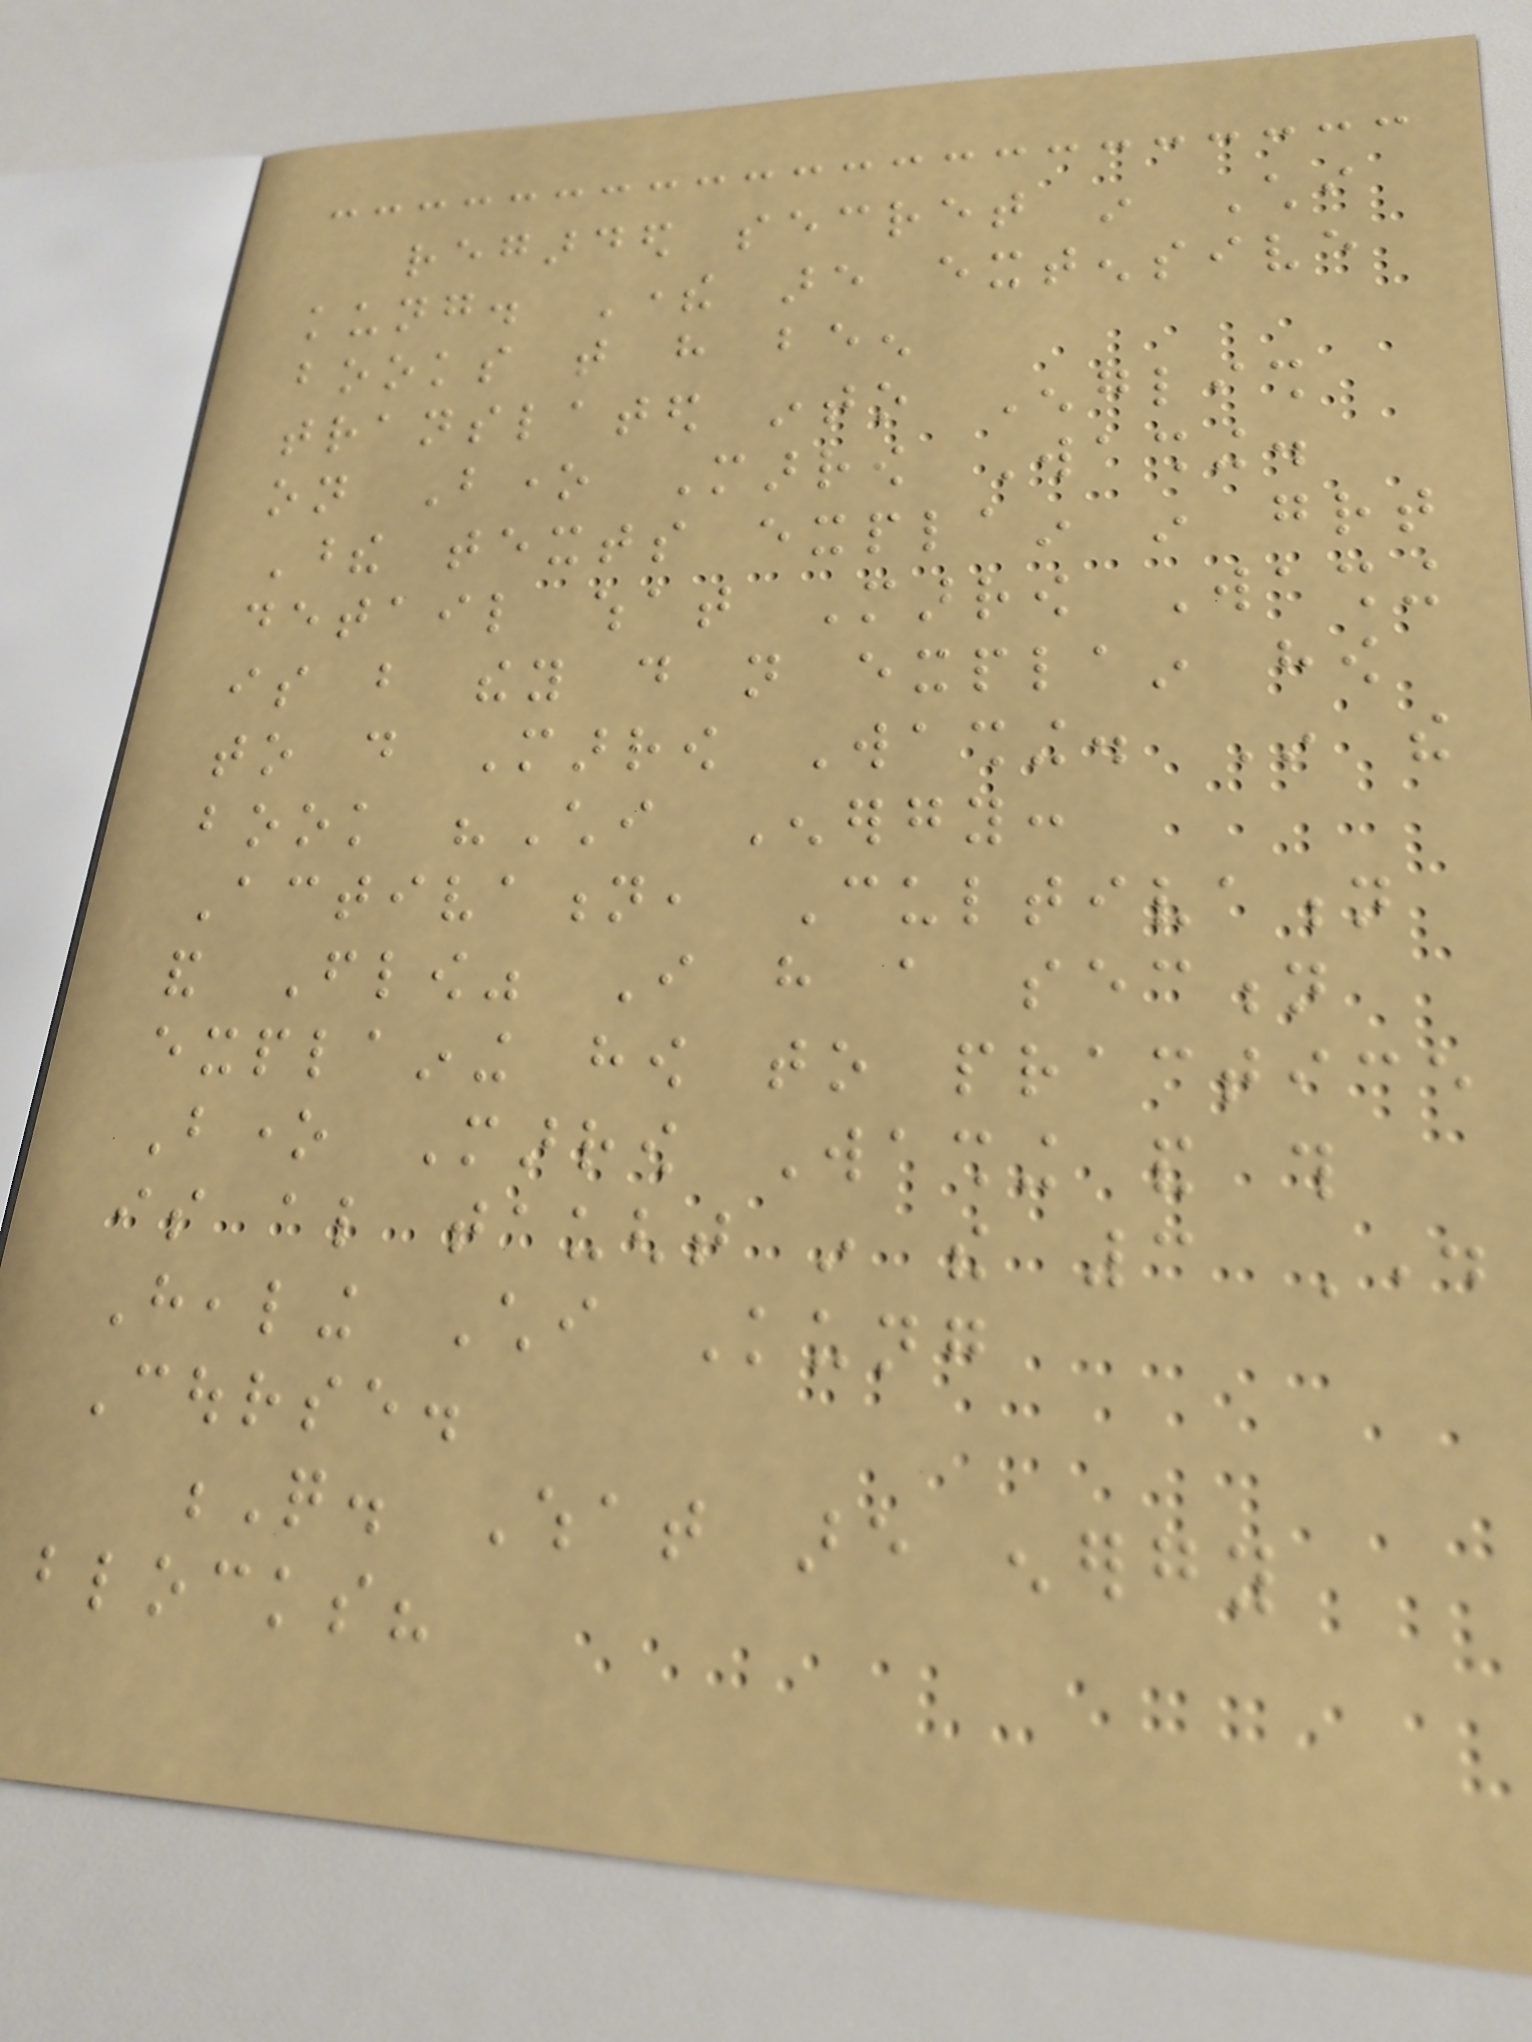regarded secret in Chi
kung. There are extensive
books that have been
translated into English
on Bone Marrow Washing.
These texts explain in great
detail what Marrow Washing
is but they do not explain how
to do Marrow Washing. In the
book "Chi Energy:
Activation, Cultivation
and Flow" I have a section
explaining how to practice
Bone Marrow Washing and this
is also taught in the 3 Day
Healing Chi Kung
Course.
Q. What are energy
blocks?
